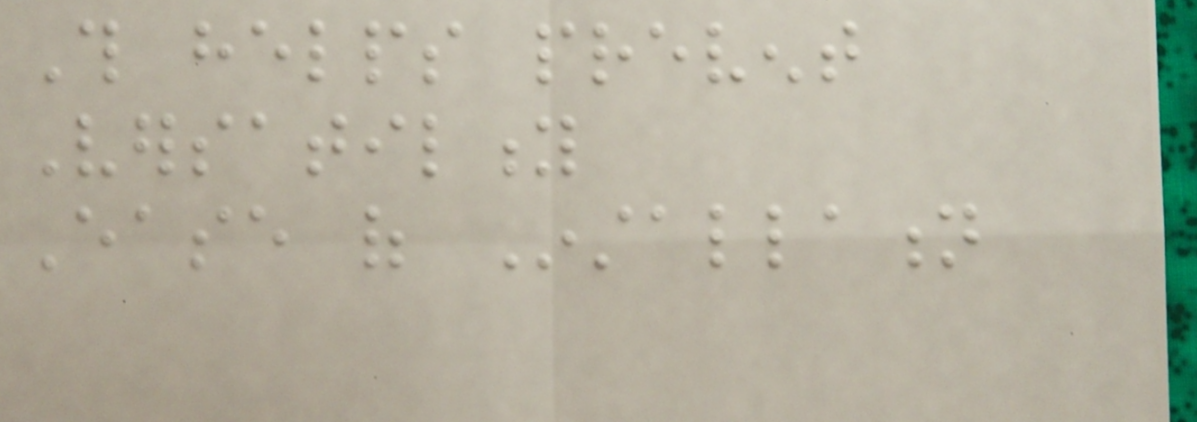This helps prevent
Versatility
Ease of Installation
